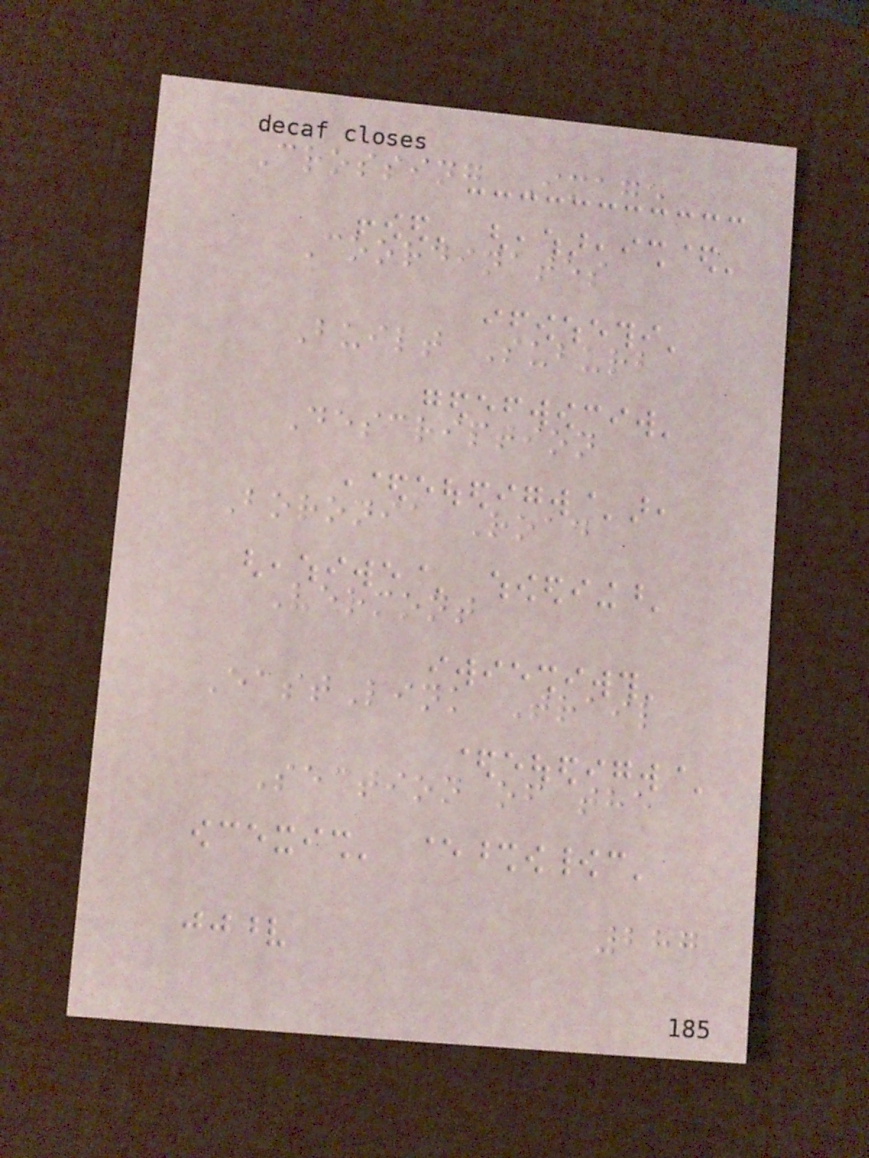Crossing Image
Coordinates
Built Suburb
Description
Boronia Road
Vermont
EastLink Trail
Section of the
287
